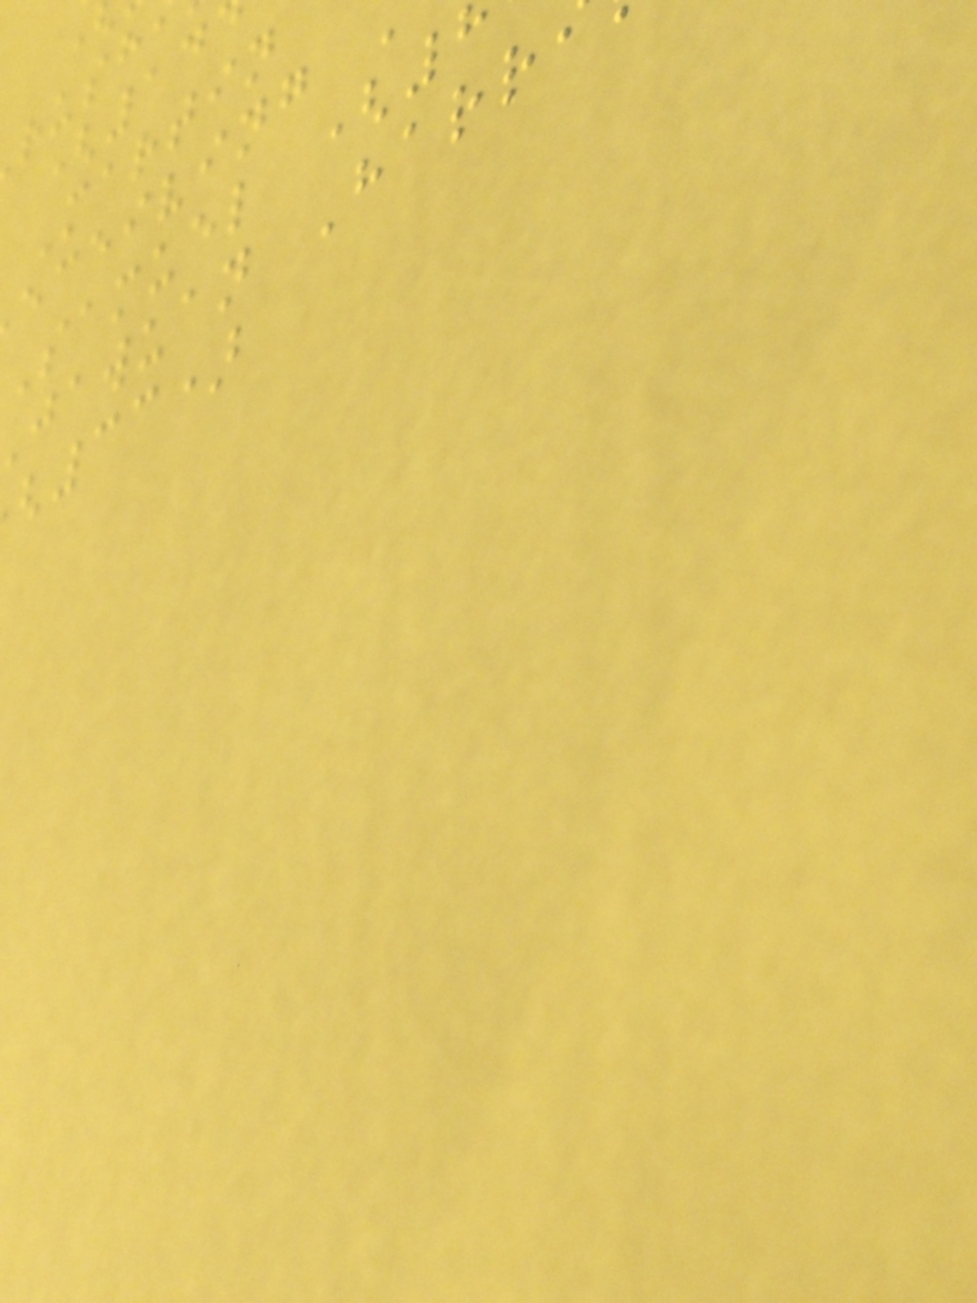(14
Martin
eceiving
Samuel (
jawuan Harr
33)
